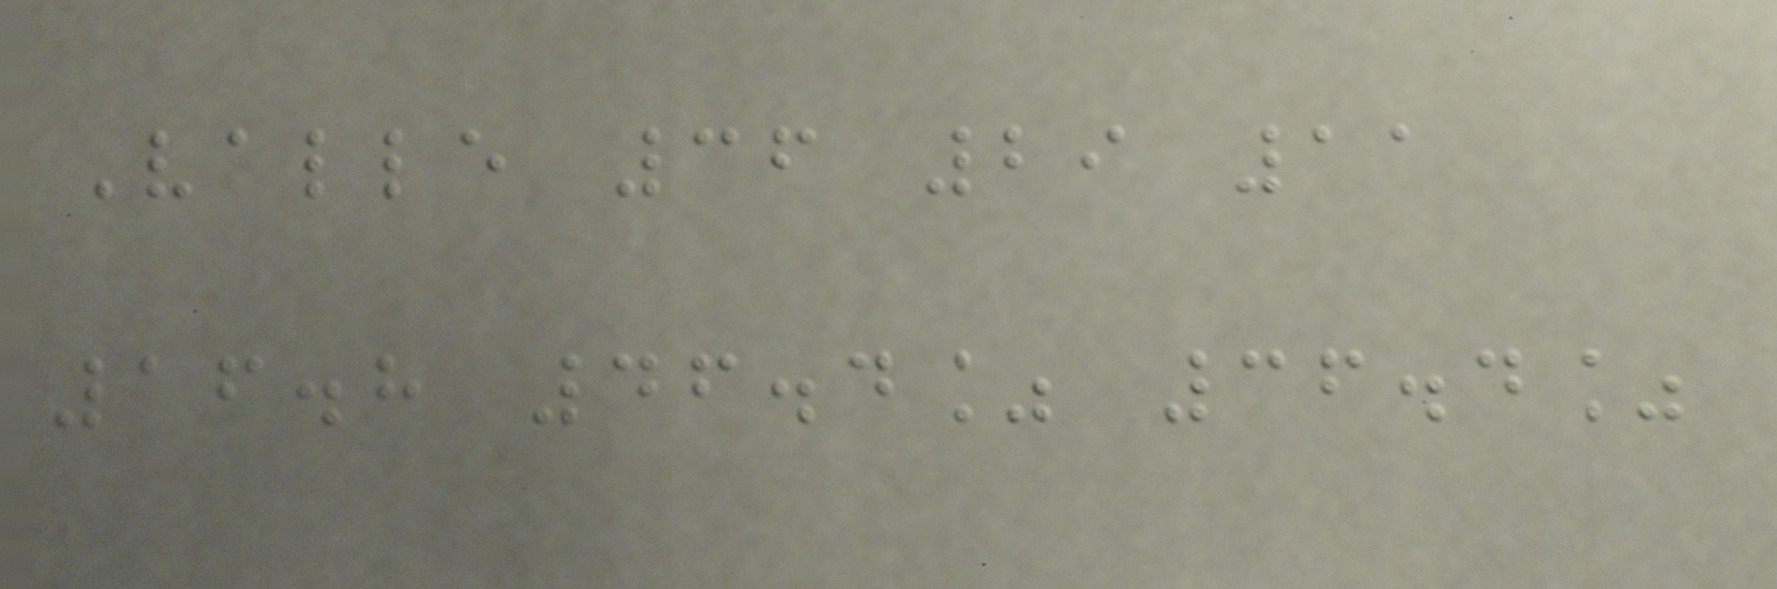Valle 36 29 11
16.8 46.4% 36.4%
